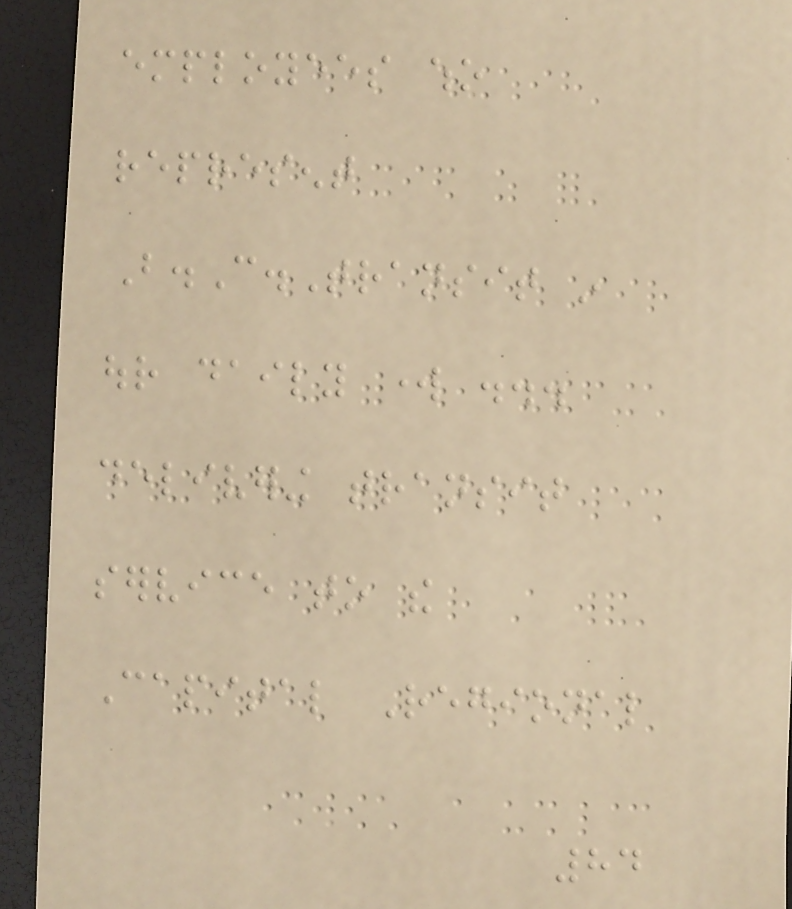employees who
represent
B.C.Transit in
our daily work ...
delivering transit
service to the
Capital Regional
84
